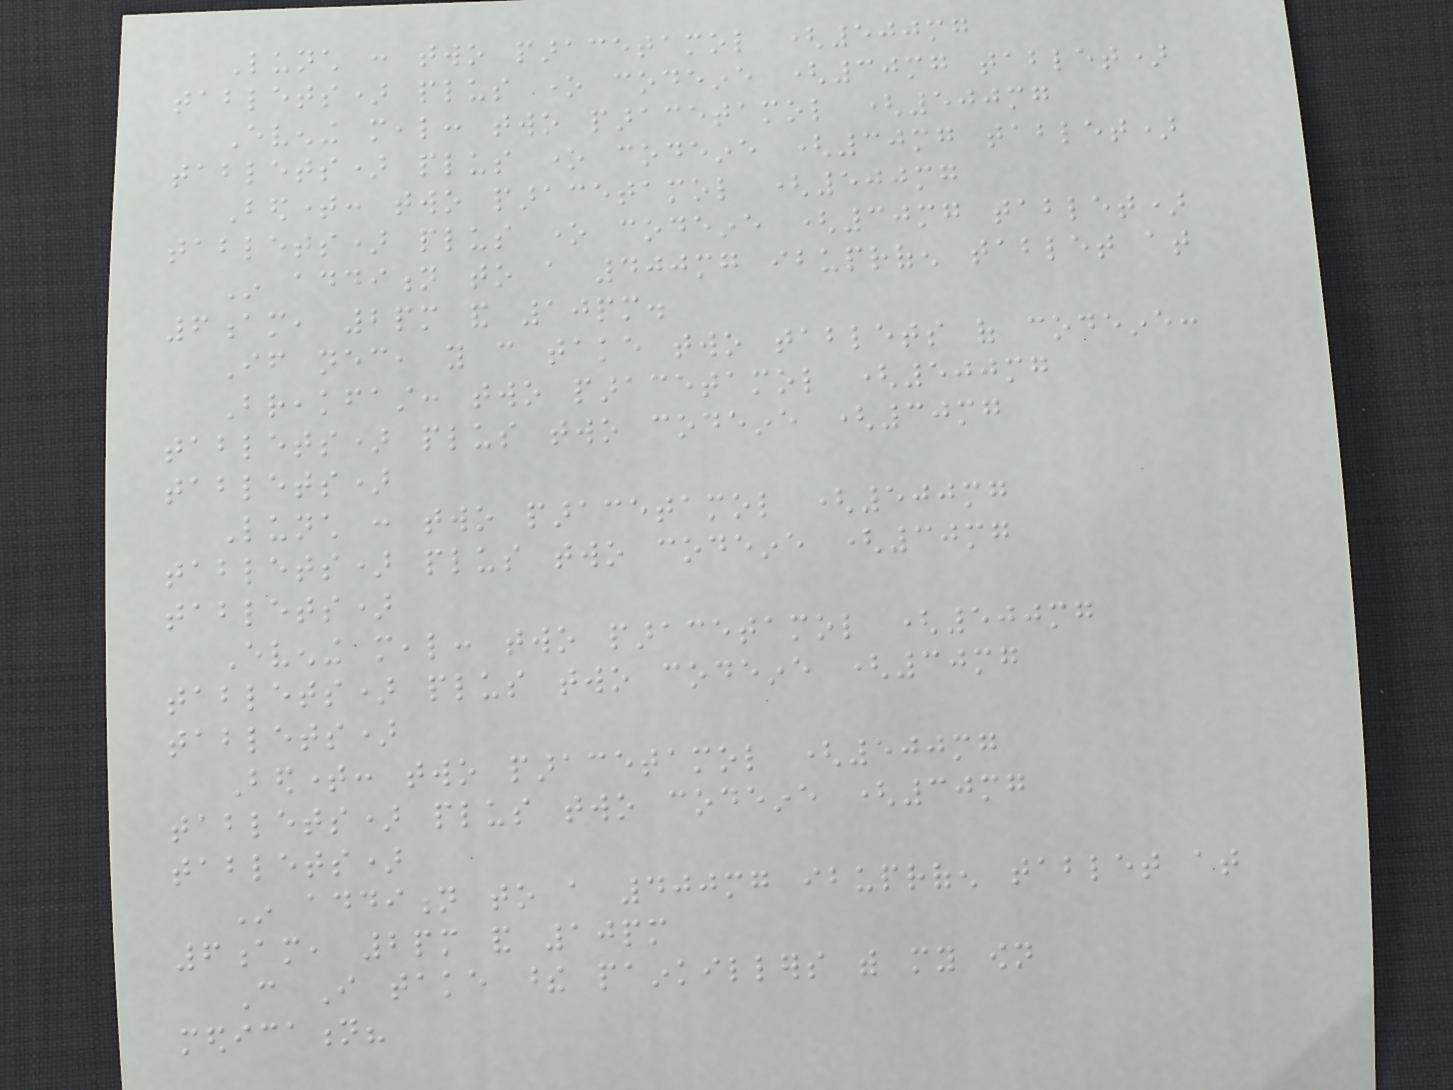Lunch : two paracetamol (500mg
tablets) plus one codeine (30mg tablet)
Evening meal: two paracetamol (500mg
tablets) plus one codeine (30mg tablet)
Bedtime: two paracetamol (500mg
tablets) plus one codeine (30mg tablet)
In addition to a 400mg ibuprofen tablet at
6am, 2pm and 10pm.
If necessary, you can take two tablets of codeine:
Breakfast: two paracetamol (500mg
tablets) plus two codeine (30mg
tablets)
Lunch : two paracetamol (500mg
tablets) plus two codeine (30mg
tablets)
Evening meal: two paracetamol (500mg
tablets) plus two codeine (30mg
tablets)
Bedtime: two paracetamol (500mg
tablets) plus two codeine (30mg
tablets)
In addition to a 400mg ibuprofen tablet at
6am, 2pm and 10pm
Can I take these painkillers with my own
medication?
